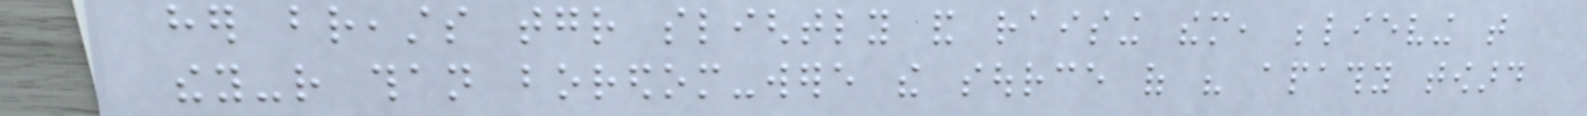her breasts together slightly and raising them, believing that
they-rather than boredom-were the source of his apathy toward
